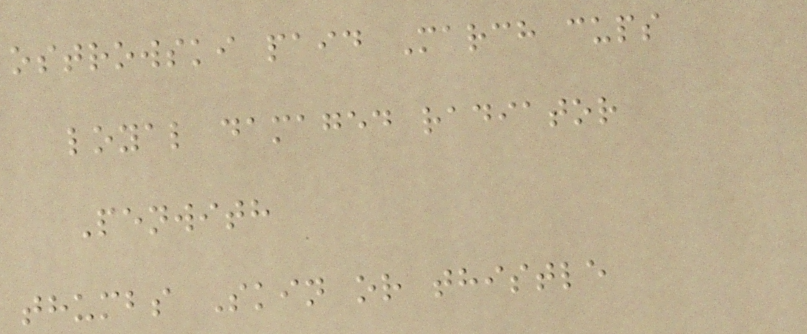ostrowski paid March cups
loyal damaged radiator
Penwith
thumbs Skin or thistle
